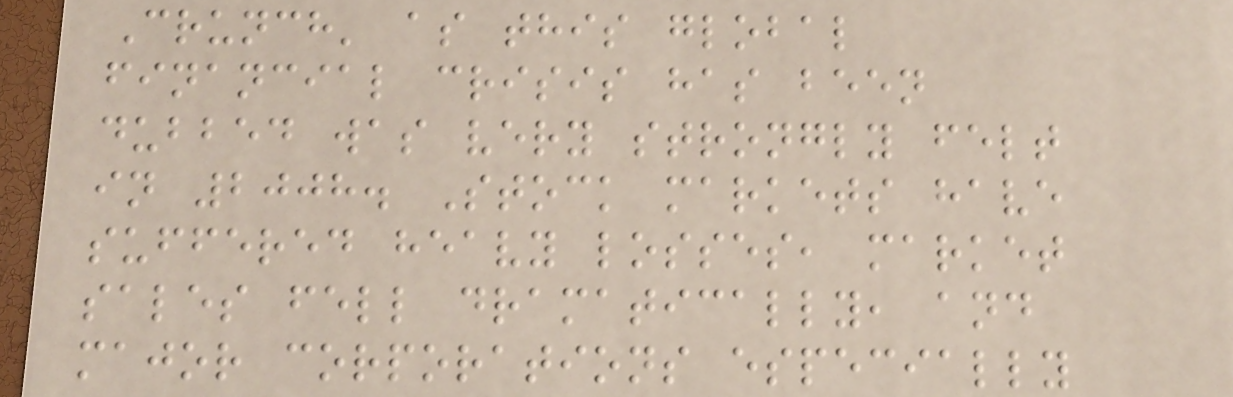Crunch' as this global
financial crisis has been
dubbed was very strongly felt
in 2008. Stock markets have
suffered heavy losses, market
sales fell dramatically, and
major corporations especially
